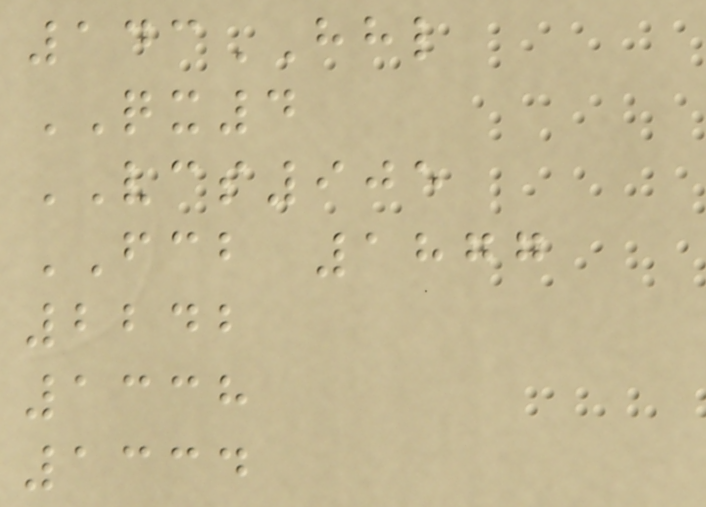143HHL
QX4
VCS905
FCB 1877
2242
1338
1334
